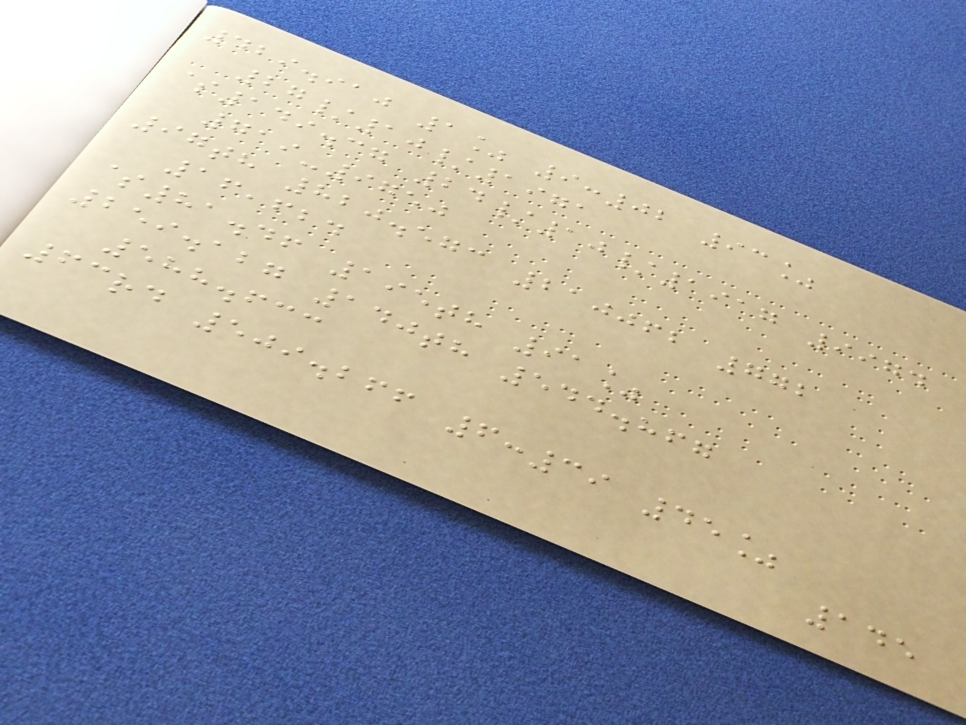429.910 1% 9:02 93%
27/10/1971
$149.37 24/10/1917 9974
719-9750
97th 820.573 210062 772
16,624
$81.46 195th 91%
259.127 140th 544.867
588.633
63rd 509.266 6:39 45%
145
